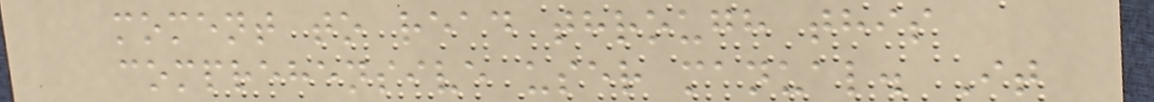moment to read through this
comprehensive user manual. It
